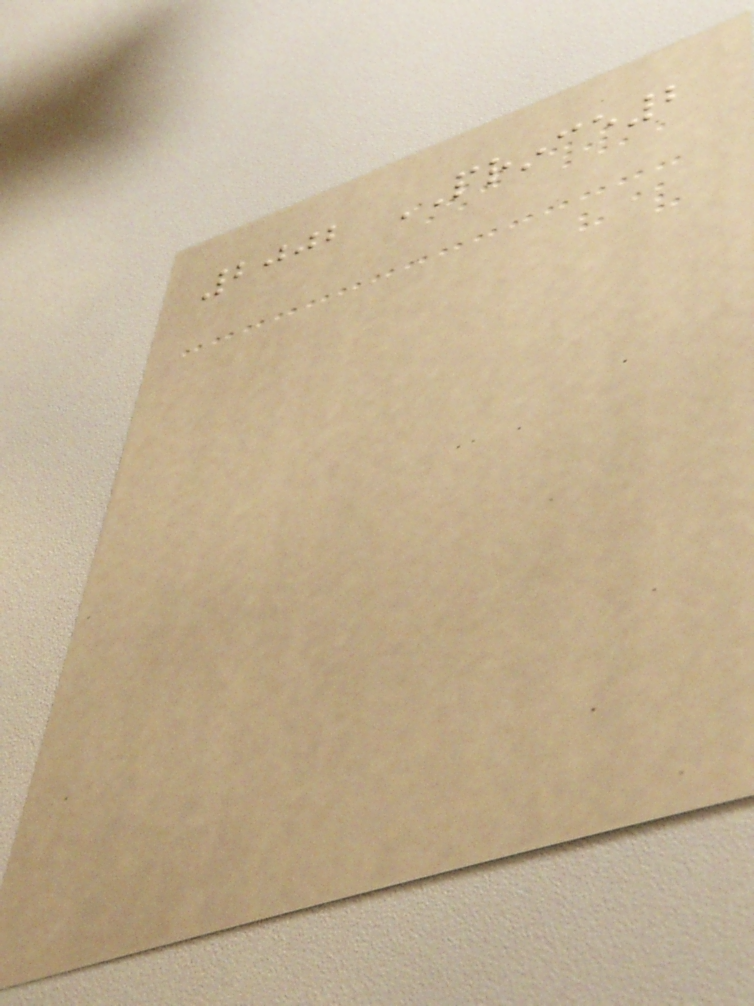2002 PRINCE2
